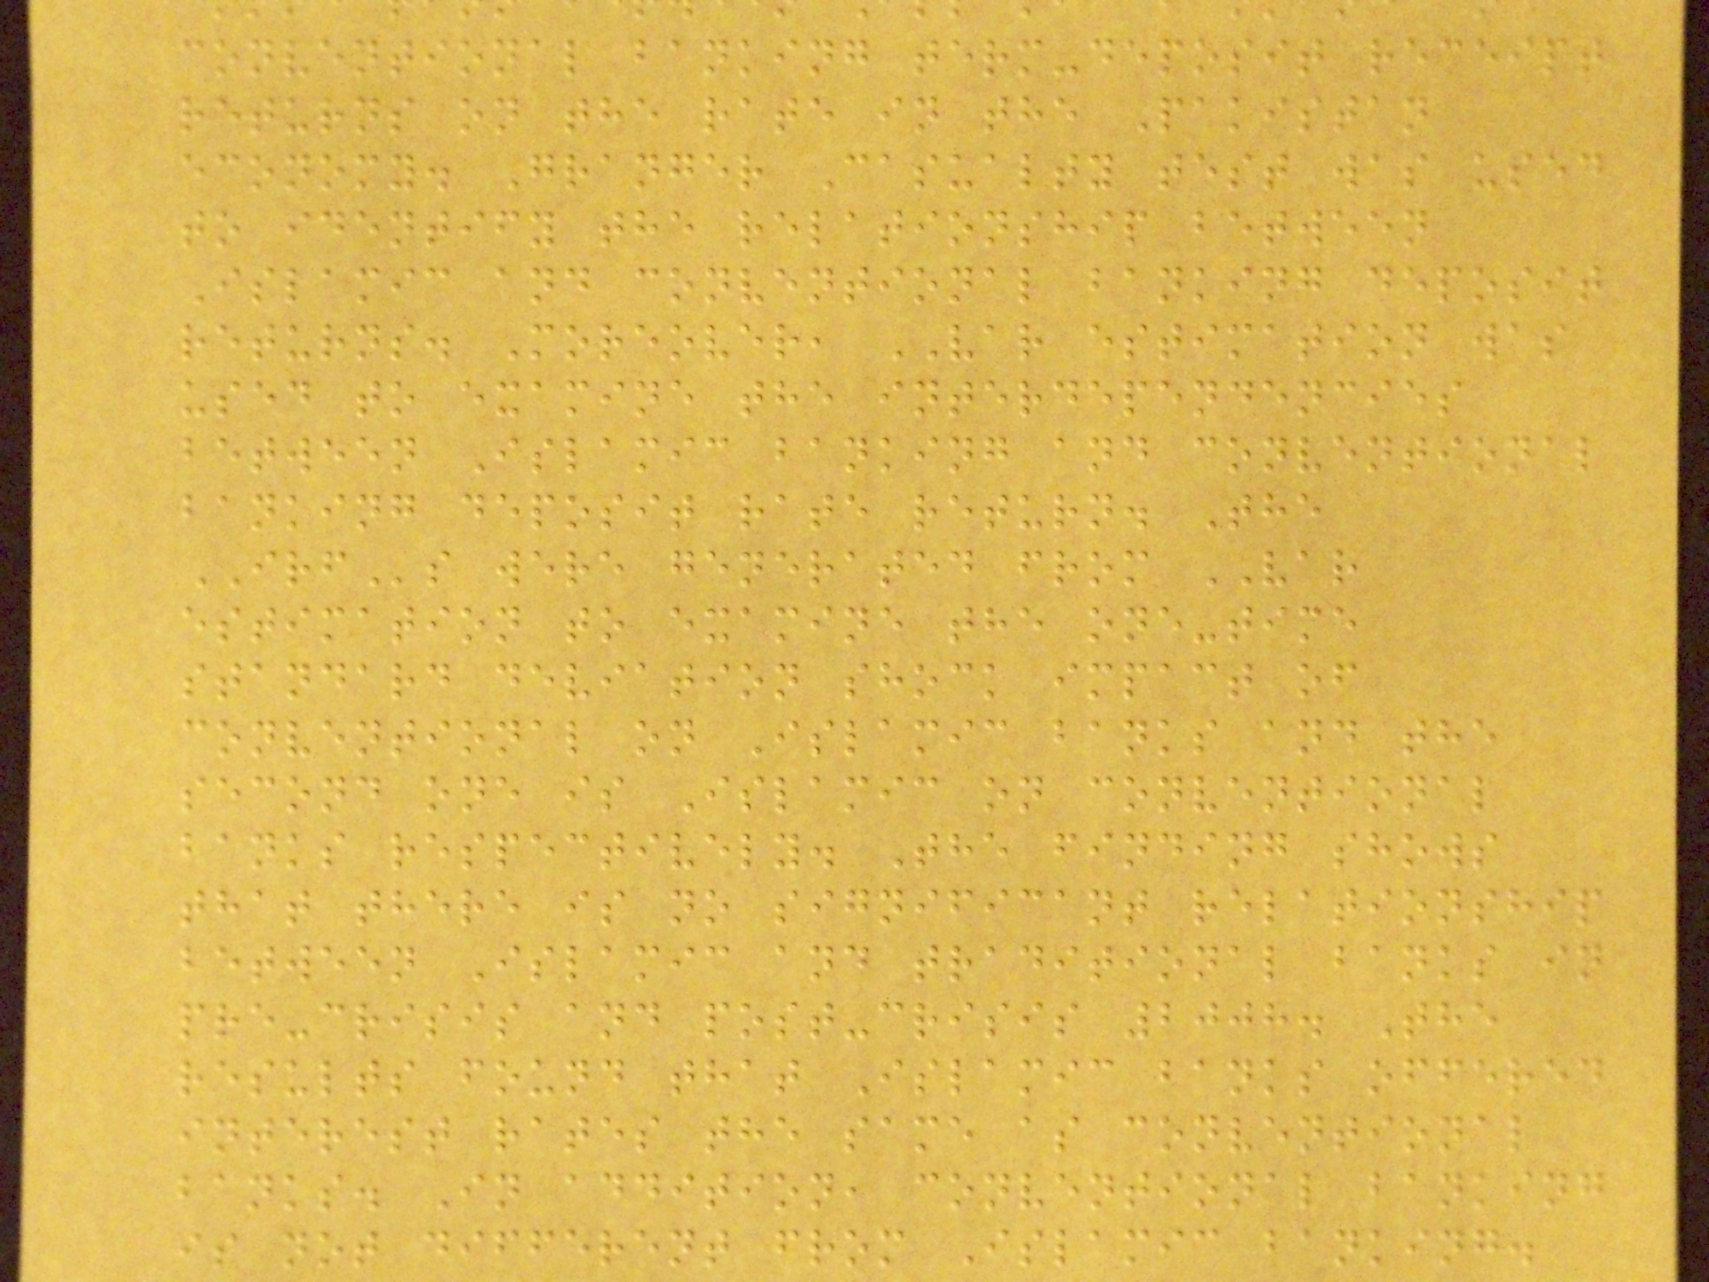conventional banking term-deposit receipt
returns on the rate in the Pakistan
economy. Granger Casualty test was used
to identify the relationship between
Islamic and conventional banking deposit
returns. Moreover, VAR estimation was
used to examine the interdependencies
between Islamic banking and conventional
banking deposit rate return. The
IRFs were generated from VAR
estimation to examine the one-time
standard deviation shock impact of
conventional on Islamic banks and the
second one is Islamic on conventional
banks respectively. The finding shows
that there is no significant relationship
between Islamic and traditional banks in
pre-crisis and post-crisis 2008. The
results found that Islamic banks offered
interest rates the same as conventional
banks. In addition, conventional banking
is not different from Islamic banking.
